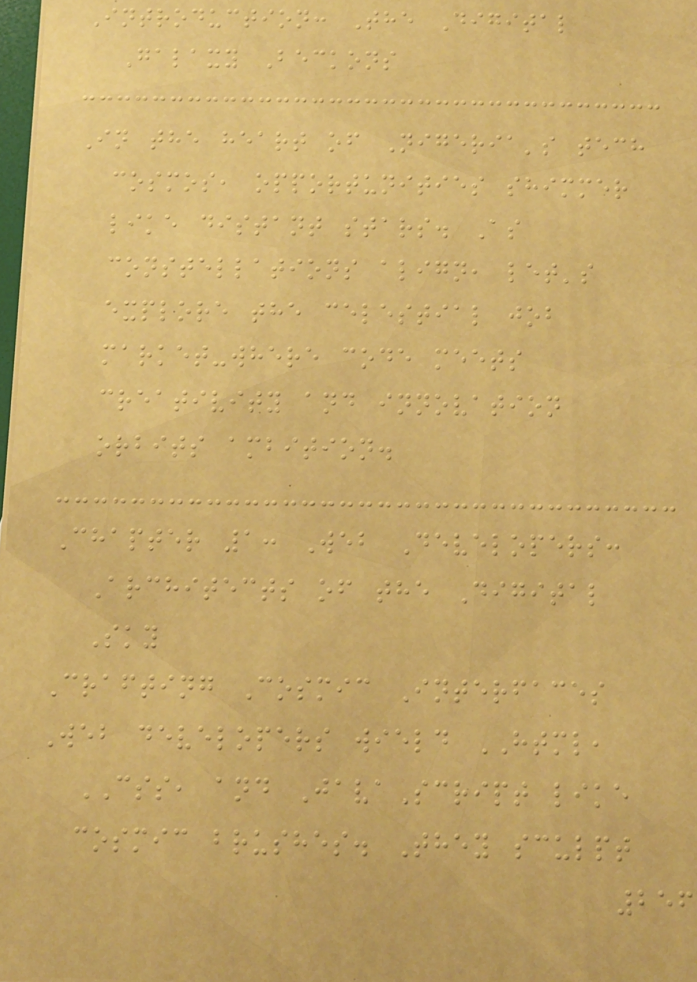Introduction: The Digital
Galaxy Beckons
In the heart of Nigeria's tech
cosmos, opportunities shimmer
like distant stars. As
constellations align, let's
explore the celestial job
market-where code meets
creativity and innovation
orbits ambition.
Chapter 1: Web Developers:
Architects of the Digital
Sky
Crafting Cosmic Interfaces
Web developers wield HTML,
CSS, and JavaScript like
cosmic brushes. They sculpt
256
